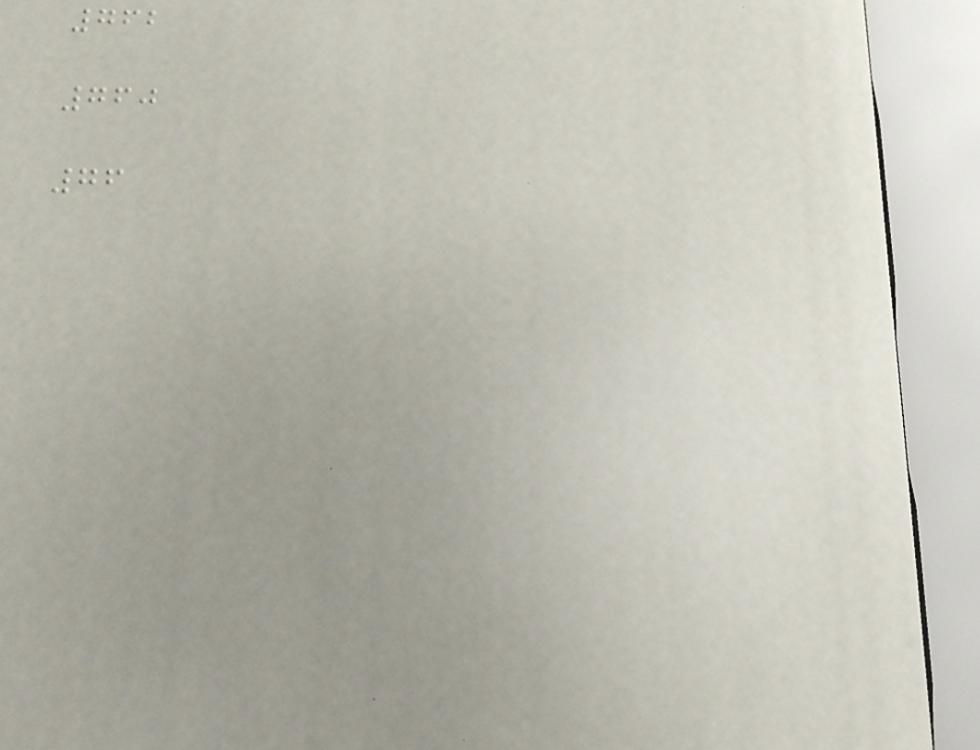762
760
76
